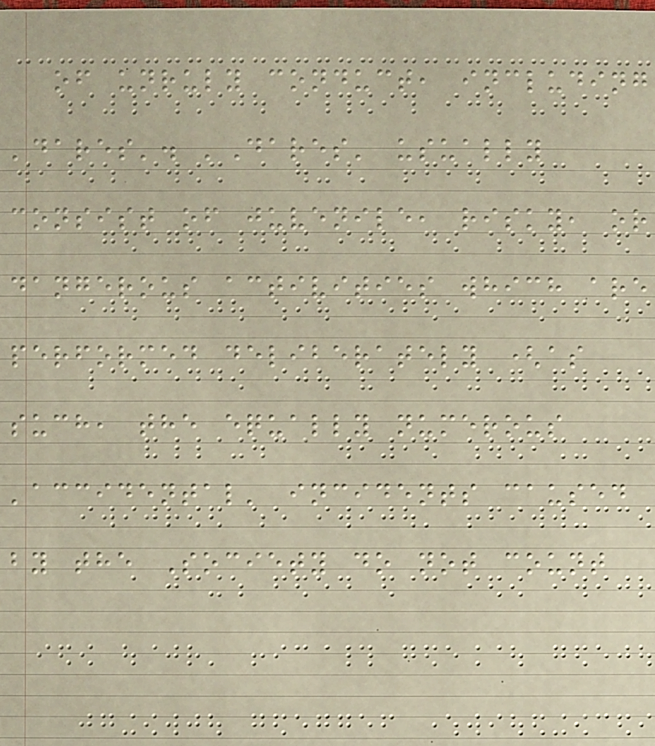of unruly conduct, including
'dares'. 'Dares' usually
consist of juvenile, risky, or
dangerous activities which are
performed deliberately (as
such, the equally numerous
'accidental' incidents caused
by the Society do not count
